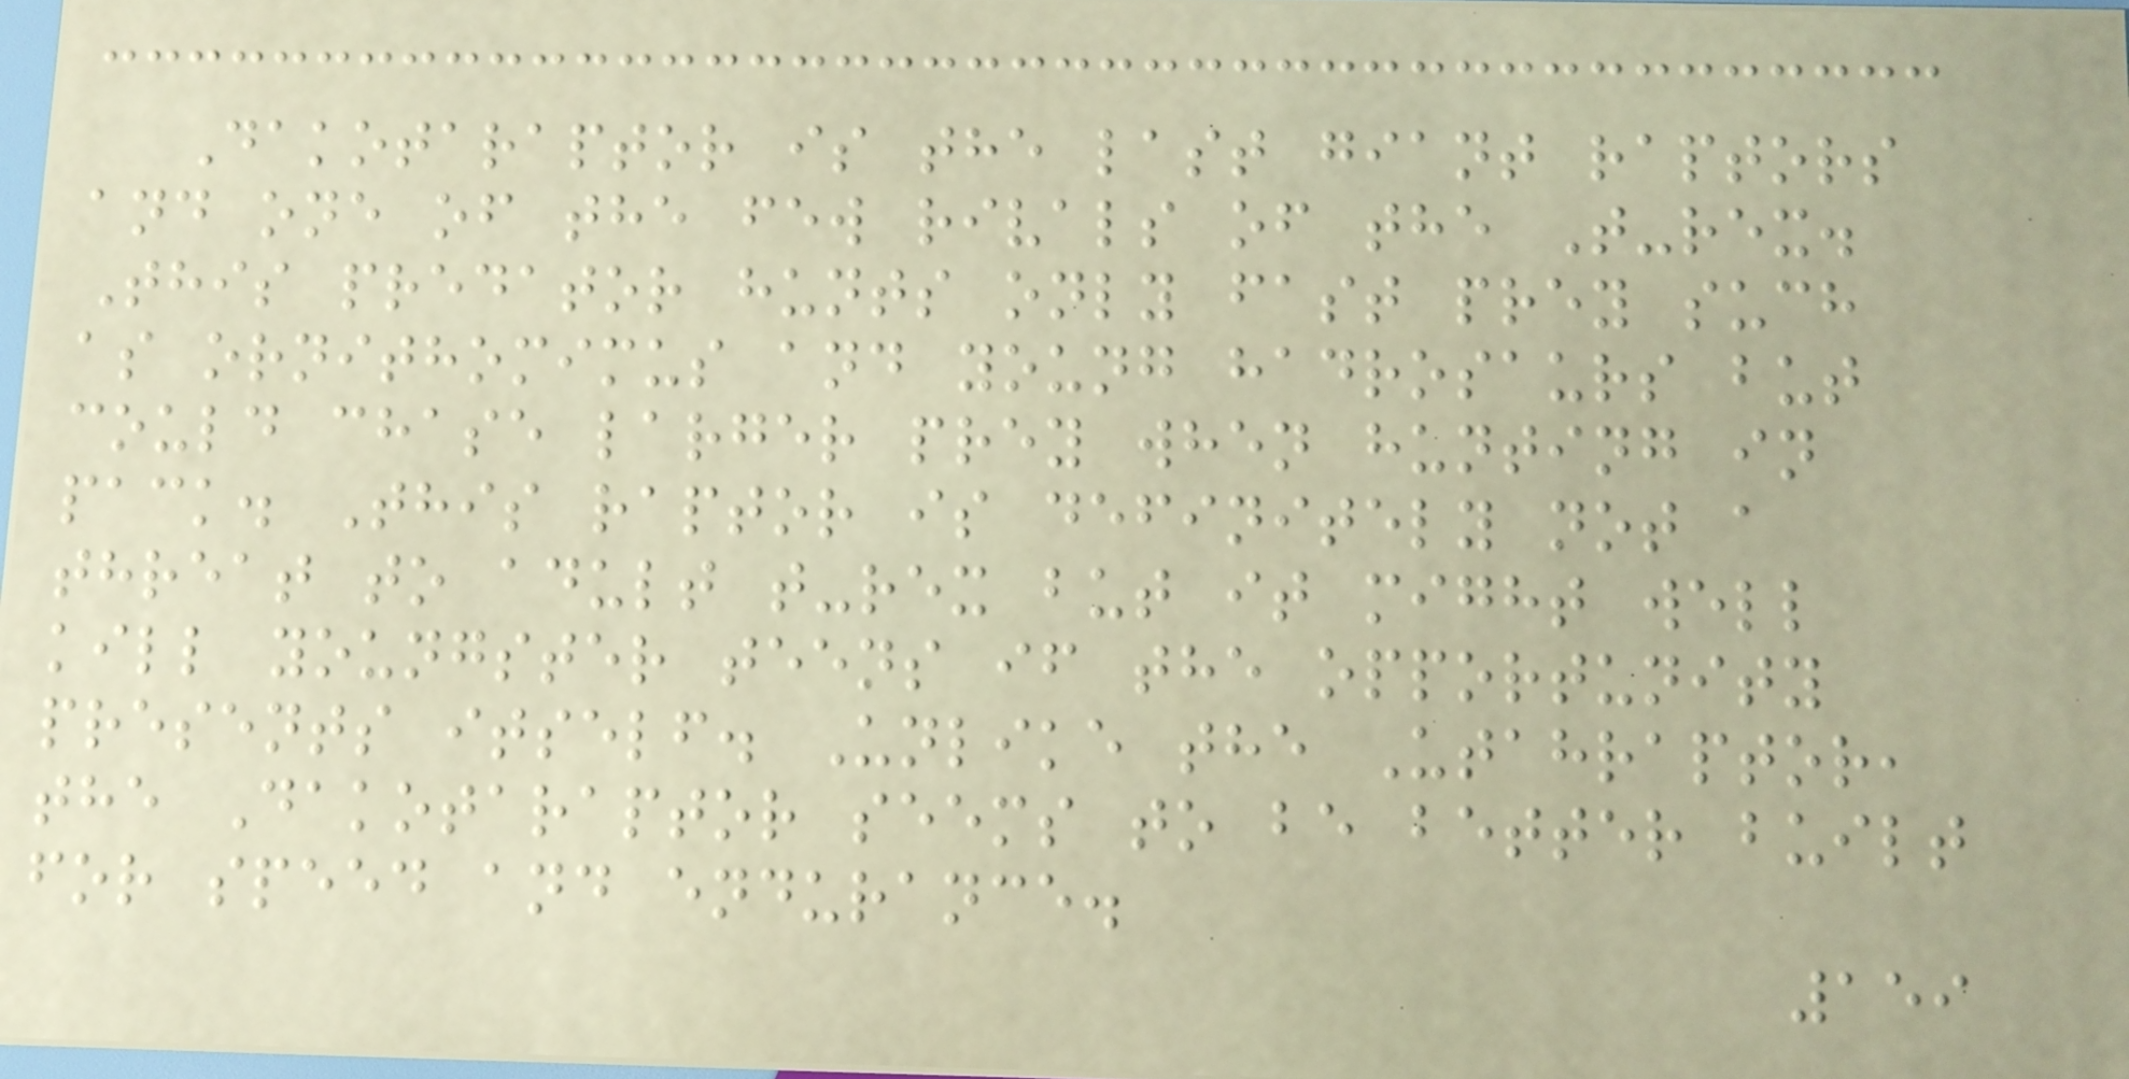Dakotaraptor is the last giant raptors
and one of the few rivals of the T-rex.
This predator hunts only fast prey such
as ornithomimus and young hadrosaurs but
could chase larger prey when hunting in
pack. This raptor is definitely not a
threat to adult t-rex but it might well
kill youngster teens if the opportunity
presents itself. Unlike the Utahraptor,
the Dakotaraptor seems to be better built
for speed and endurance.
159
